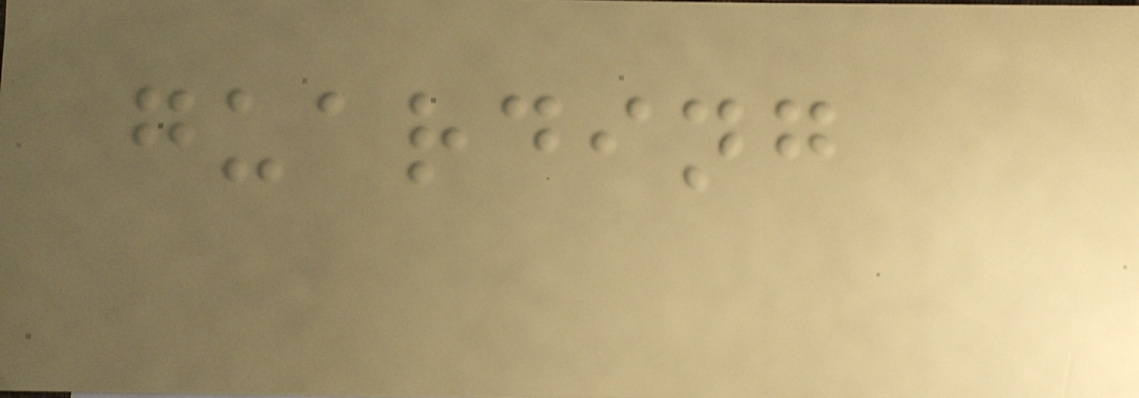guarding
